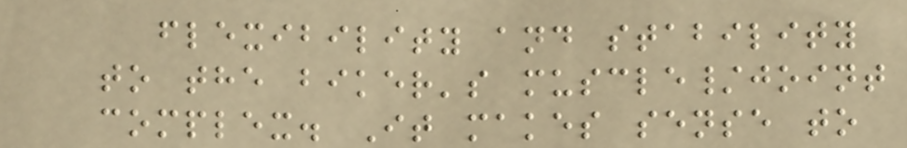flexibility and stability
to the biker's muscle/joint
complex. It makes sense to
